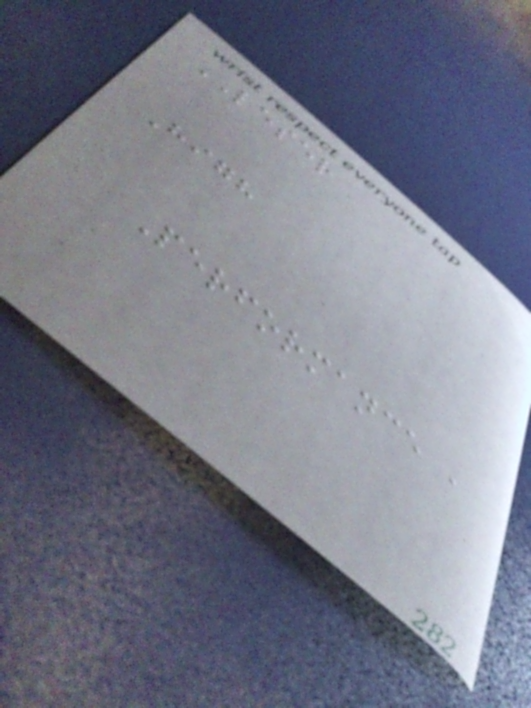LESER
High
Performance ,
